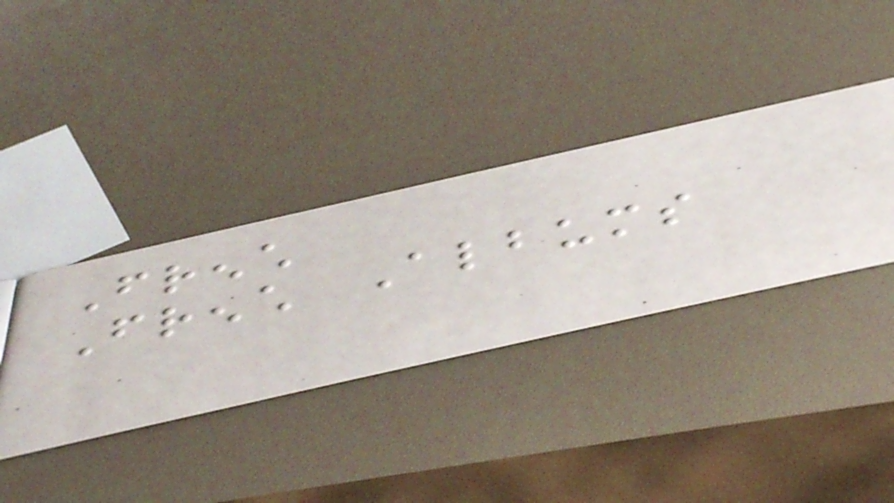French
French Albums
